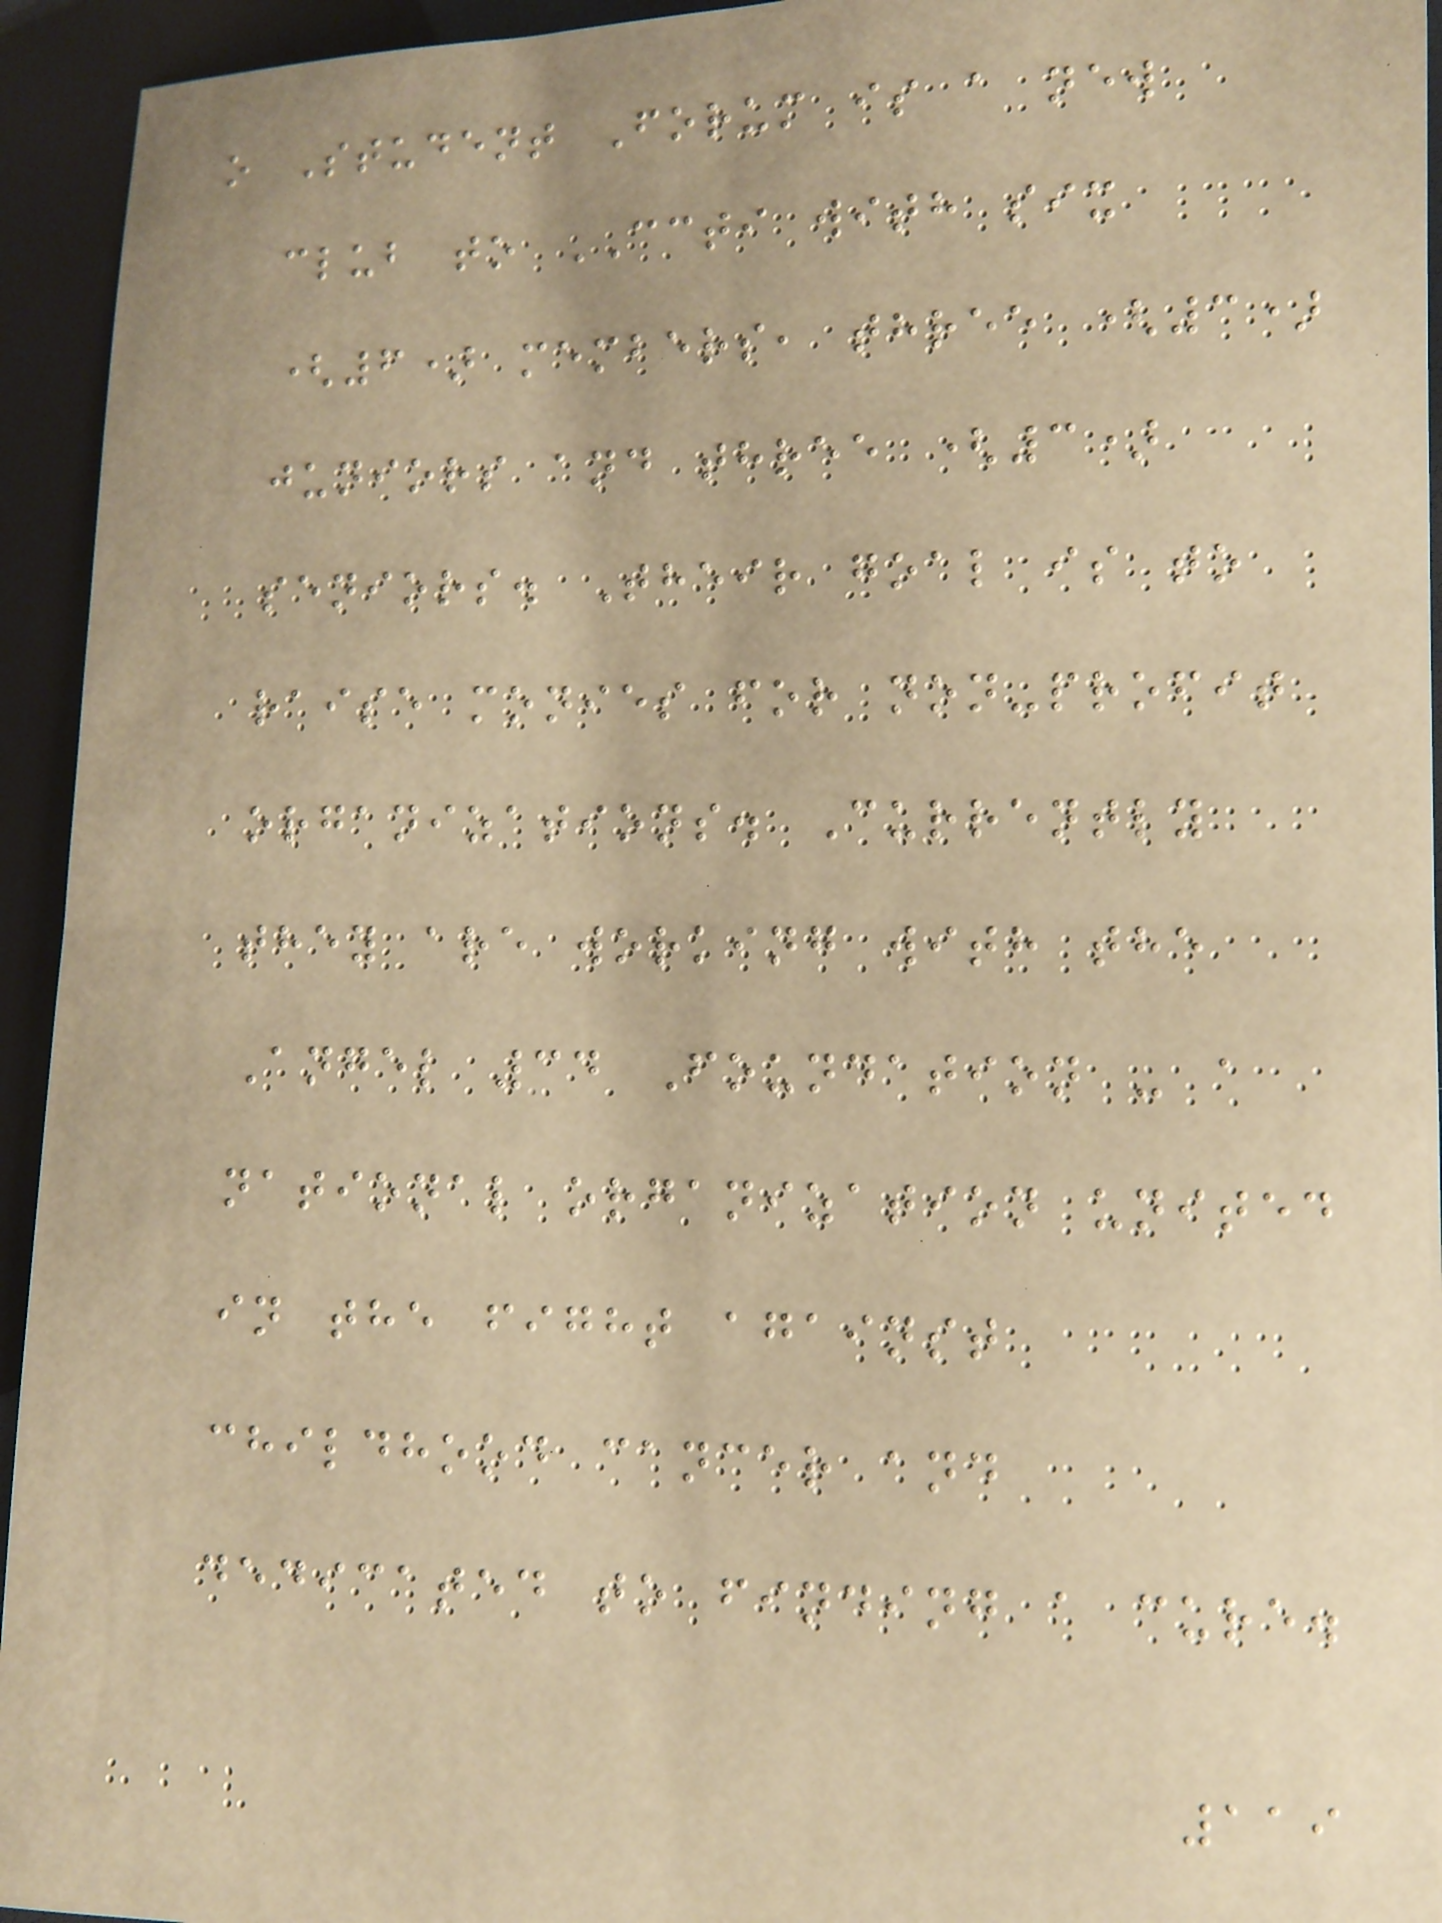o Student Forum is a new
club to CCTI with six
(6) members, three (3)
juniors and three (3)
seniors. Their goal is to
raise monies for non-profit
organizations. Currently
they are working with the
Angel 34 Foundation - a
national organization united
in the fight against
childhood cancer and
dedicated to finding a cure.
119
